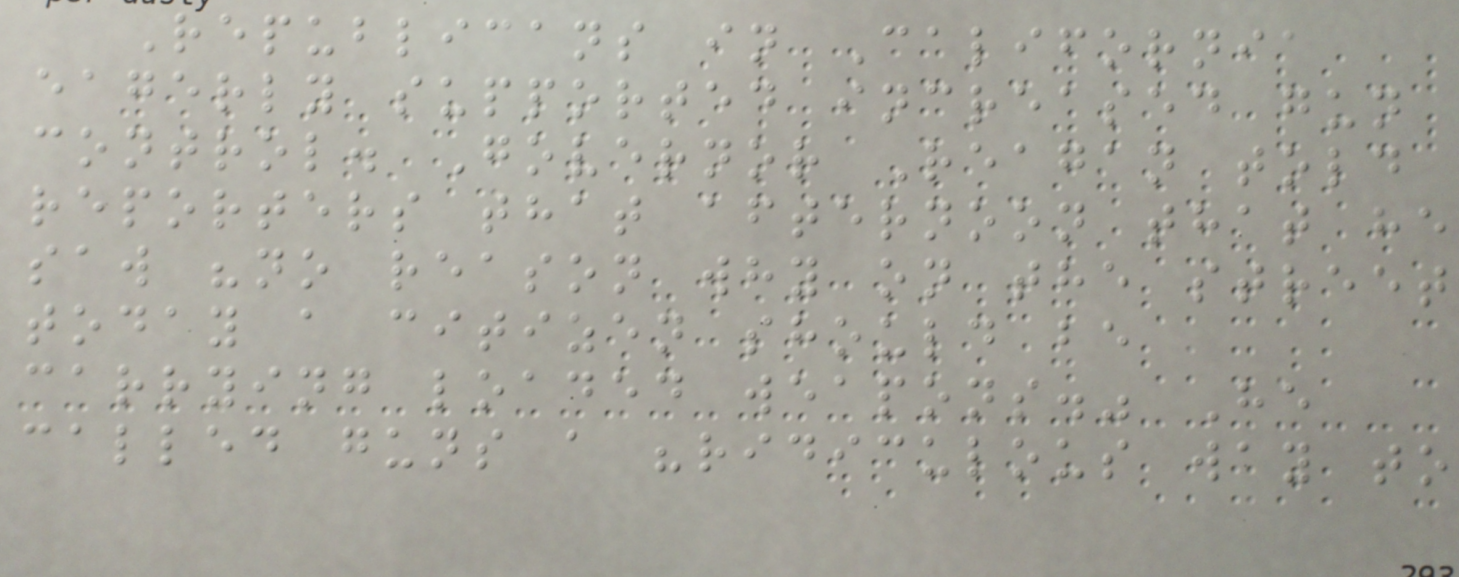Republicans in California
eagerly supported increased gun
control. Governor Reagan told
reporters that afternoon that he
saw "no reason why on the street
today a citizen should be
carrying loaded weapons." He
called guns a "ridiculous way to
